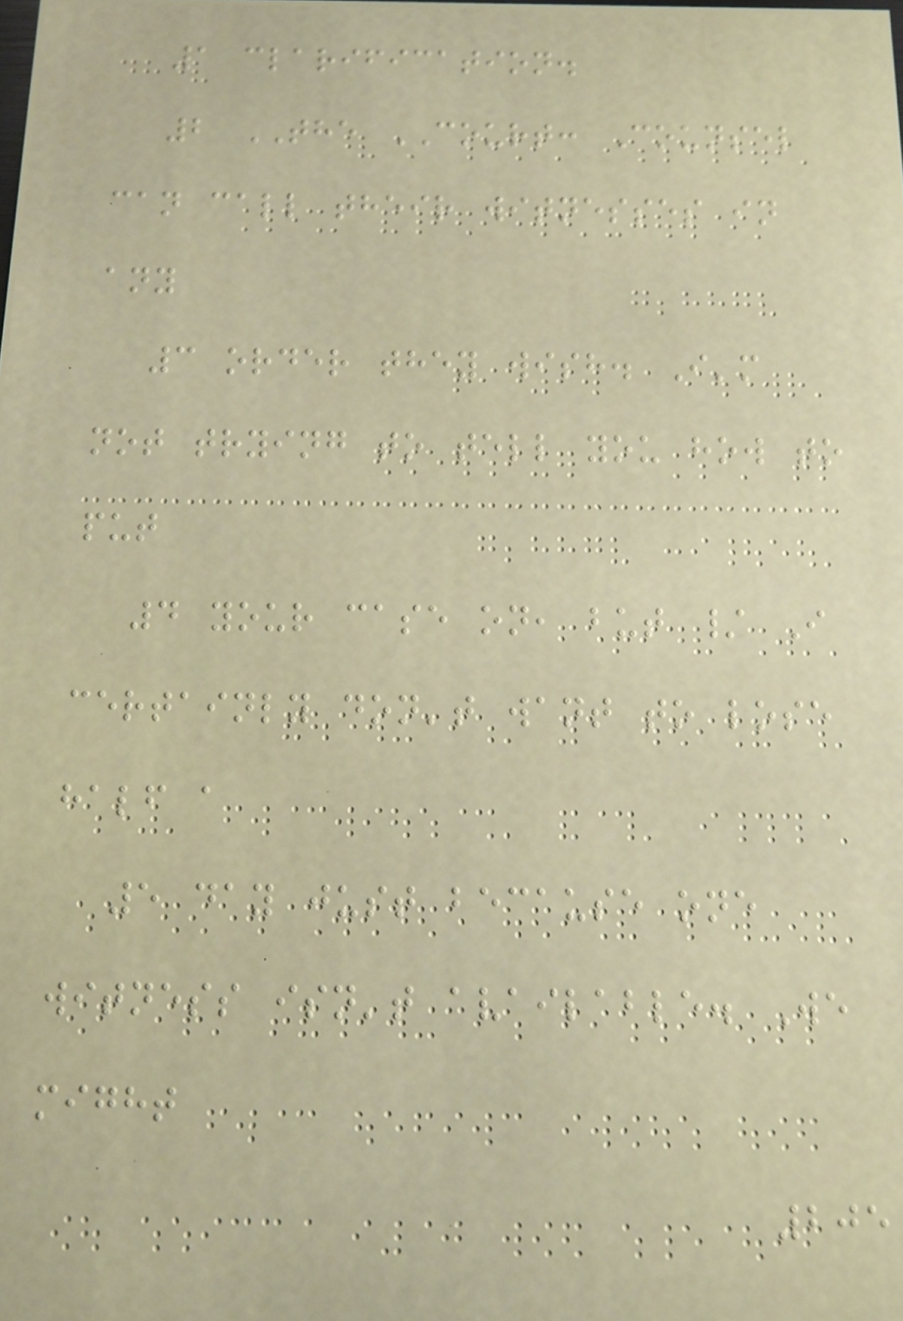1 clarification.
2 THE COURT: Counsel
can call their witnesses in
any
3 order they wish. I'm
not trying to tell you how to
put
4 your case on, but / I
certainly don't want to lose
half a
5 day just because one
witness isn't available. We
might
205
